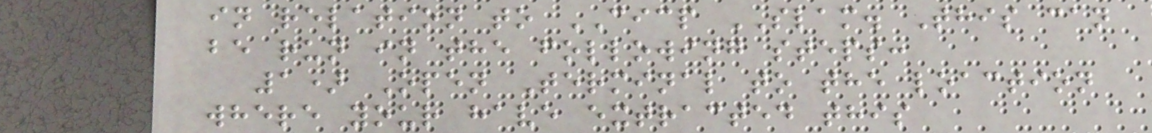in relation to CICP SLAM. This can
be run in the following steps:
1) Open Terminal to the loaction
where your have extracted this
